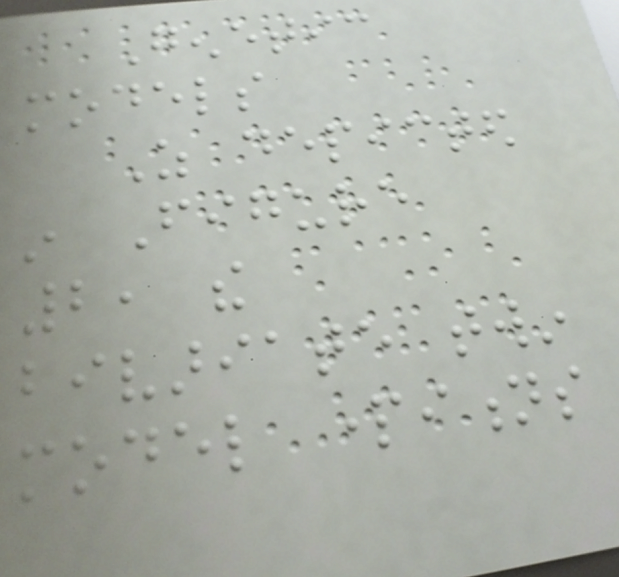Genetic
models
As depicted
in Figure
2, the
bivariate twin
model partitions
